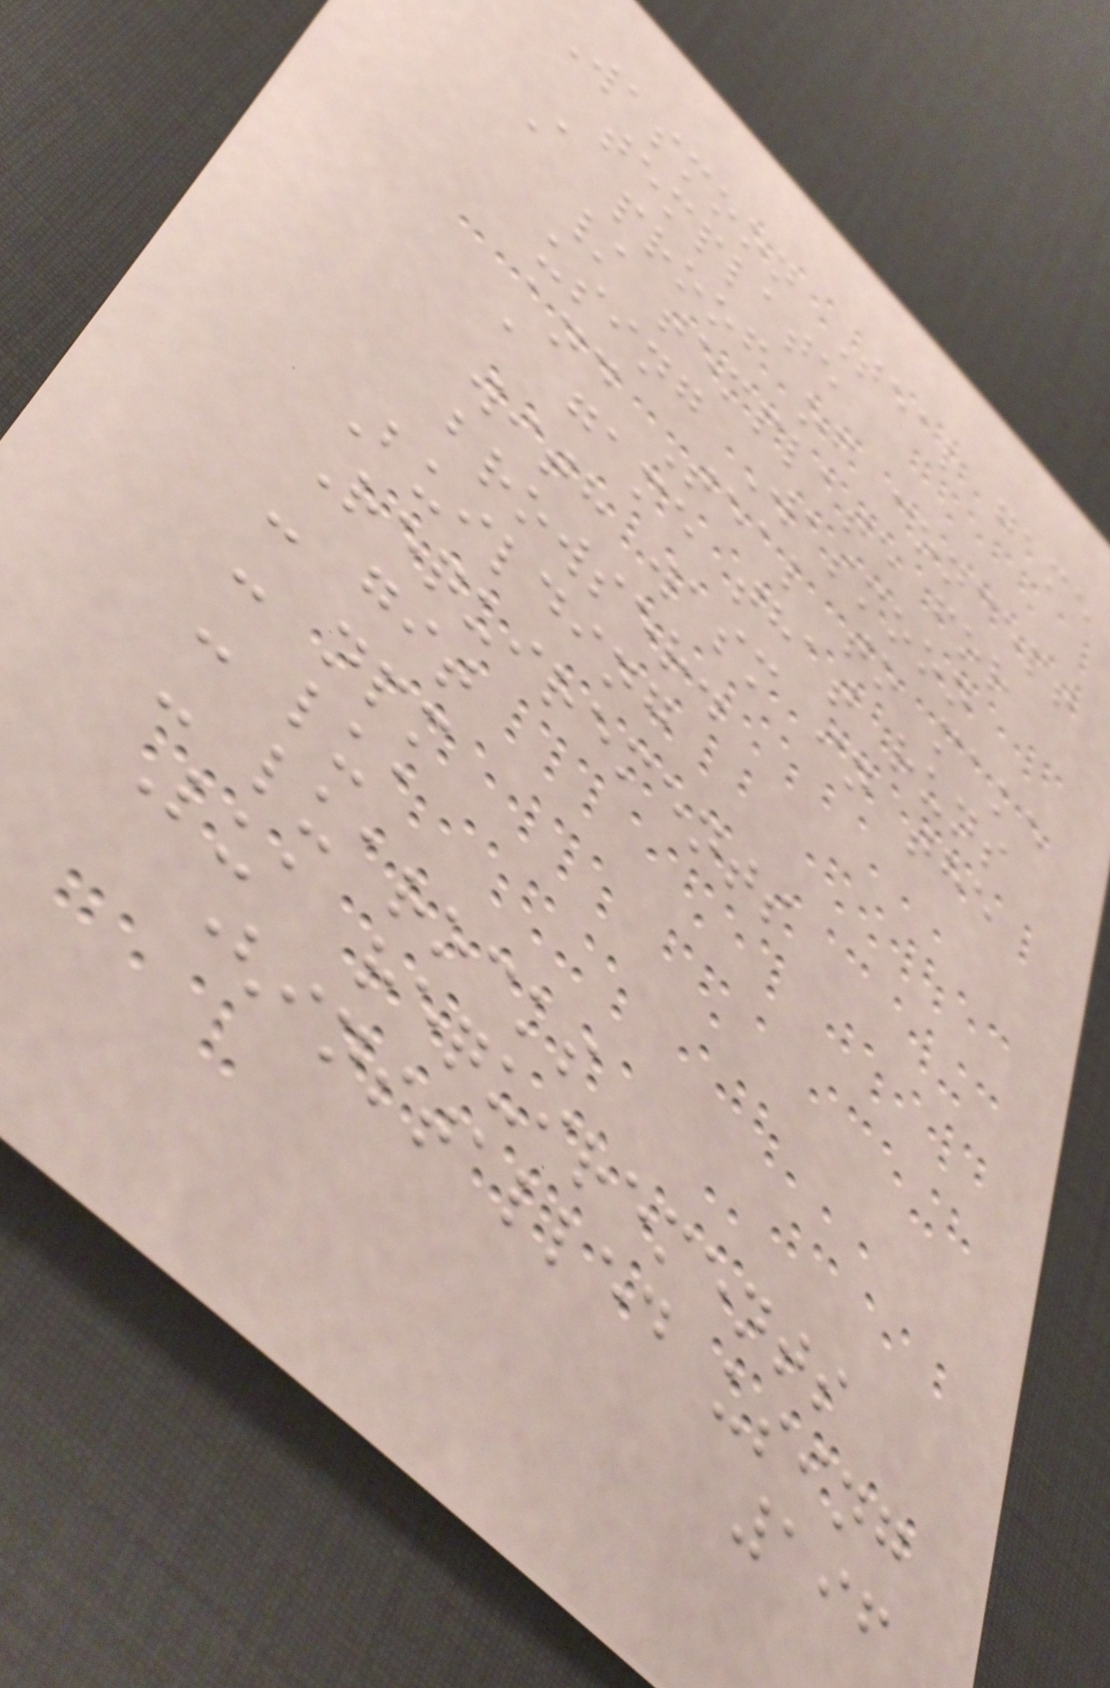Wasmoon Teal game
template
A proof of concept
/ template for
using Wasmoon
and Teal to make
a game that runs
with wasm in the
browser.
Building
Requirements
- git
- npm
- lua
- luarocks
Lua requirements
(installed using
196
